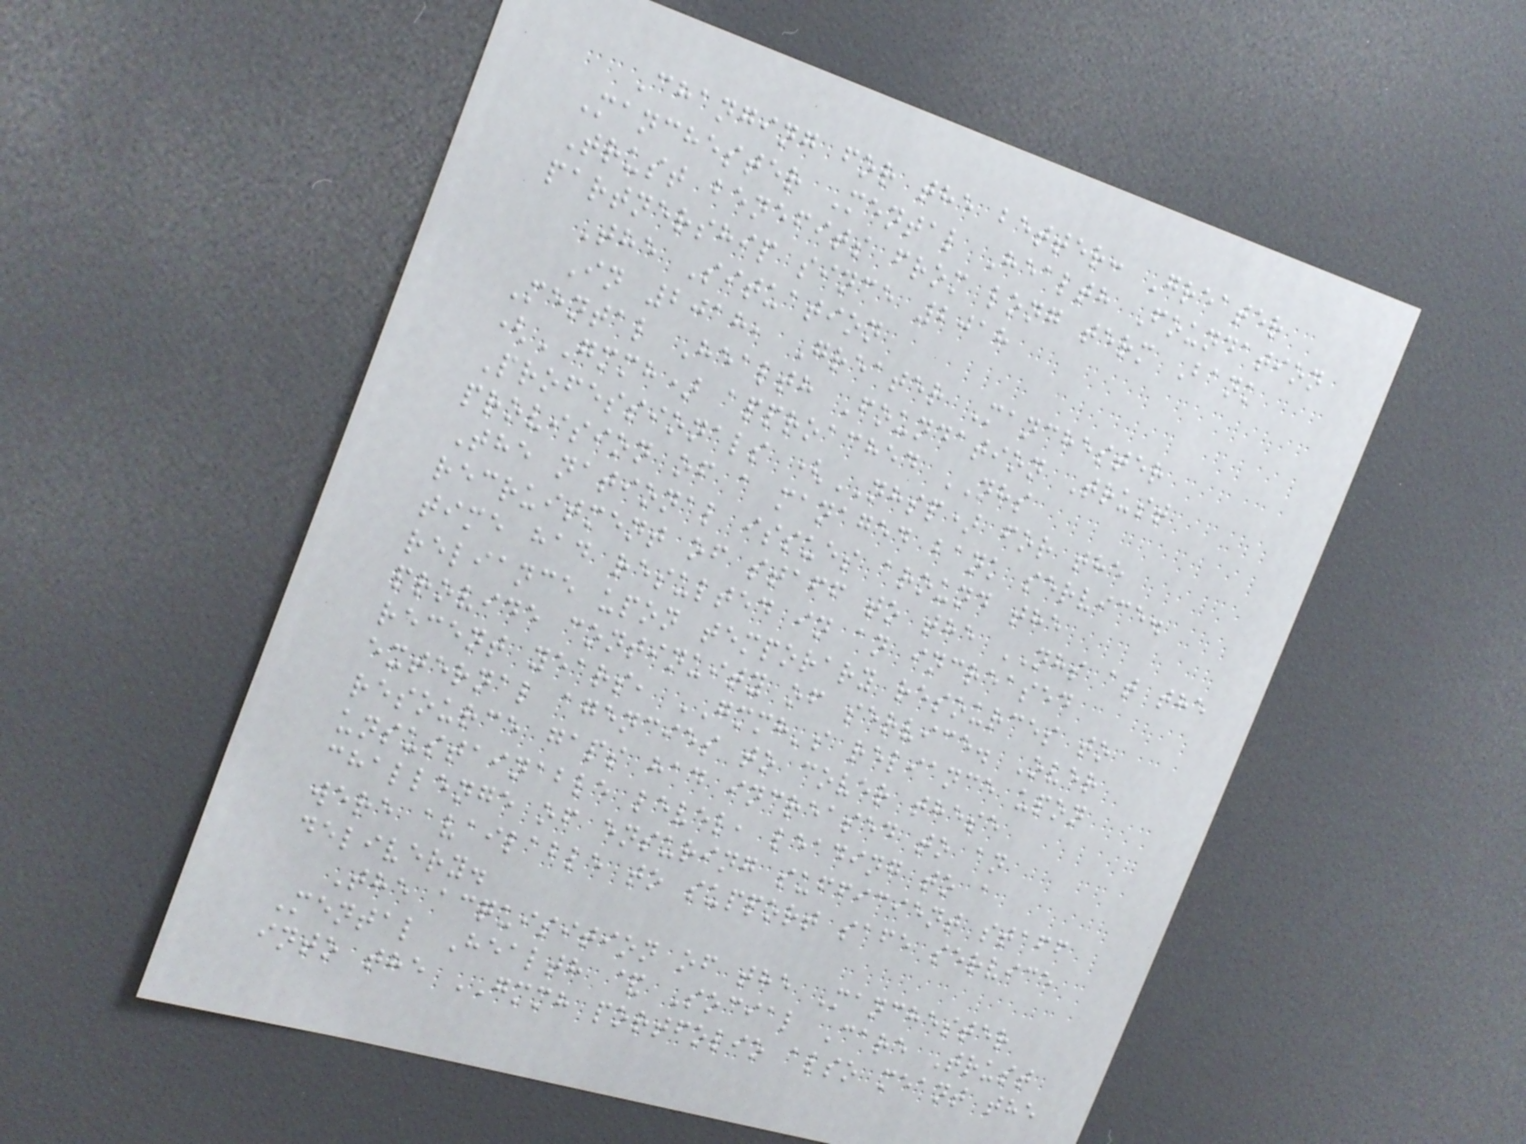Changing for the better: Greater
Manchester Mental Health Foundation
Trust benefits from long term Bank
partnership since 2018
The Situation
In 2018, Greater Manchester
Mental Health Foundation Trust
(GMMH) approached NHS
Professionals (NHSP) for the
provision of a managed bank service.
The national issues around the
recruitment of staff to the NHS at the
time had resulted in an increased
reliance upon temporary resources to
provide continuity of service. Over
recent years, GMMH's reliance upon
external agencies to cover these
resource gaps had increased to an
unsustainable level, leading to a
challenge of ensuring sufficient staff
were available to support safe service
delivery.
The acquisition of the Manchester
Mental Health & Social Care Trust
into the GMMH portfolio also meant the
